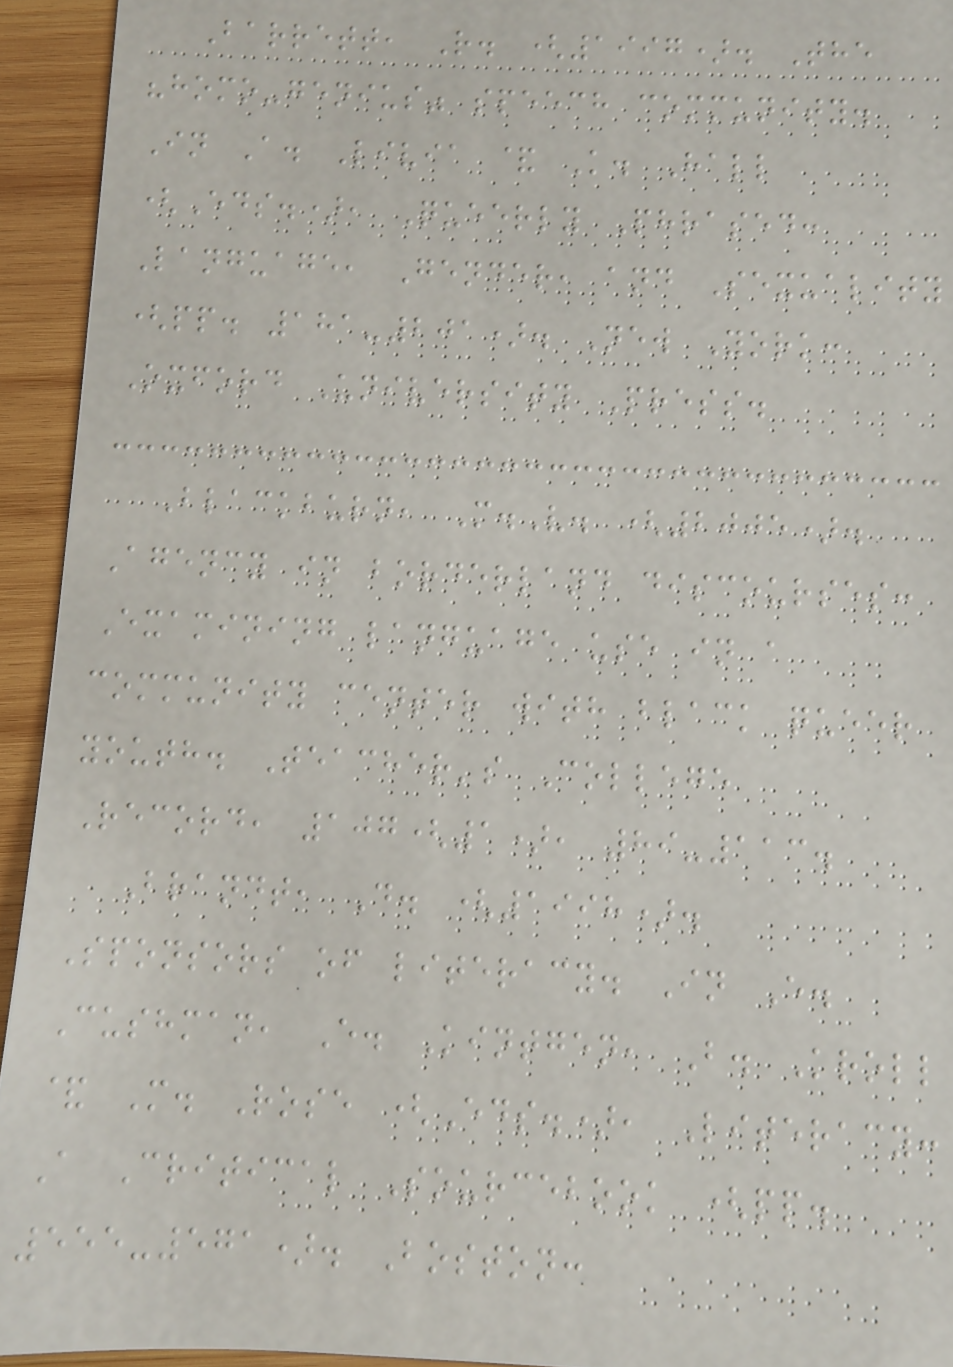Barrett, R. (1997). The
"homo-genius" speech community.
In A. Livia & K. Hall
(Eds.), Queerly Phrased:
Language, Gender, and Sexuality
(pp. 181-201). New York:
Oxford University Press.
Blackburn, M.V. (2005).
Agency in borderland discourses:
Examining language use in a
community center with black queer
youth. Teacher's College
Record, 107(1), 89-113.
Brandt, D. (1998).
Sponsors of literacy. In E.
Cushman, E. Kintgen, B. Kroll
& M. Rose (Eds.), Literacy:
A Critical Sourcebook (pp.
555-571). Boston:
